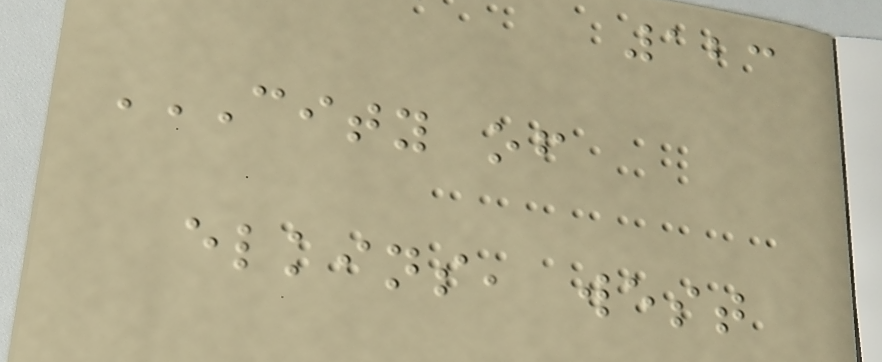123
CITY OF
ELKINS, WEST
